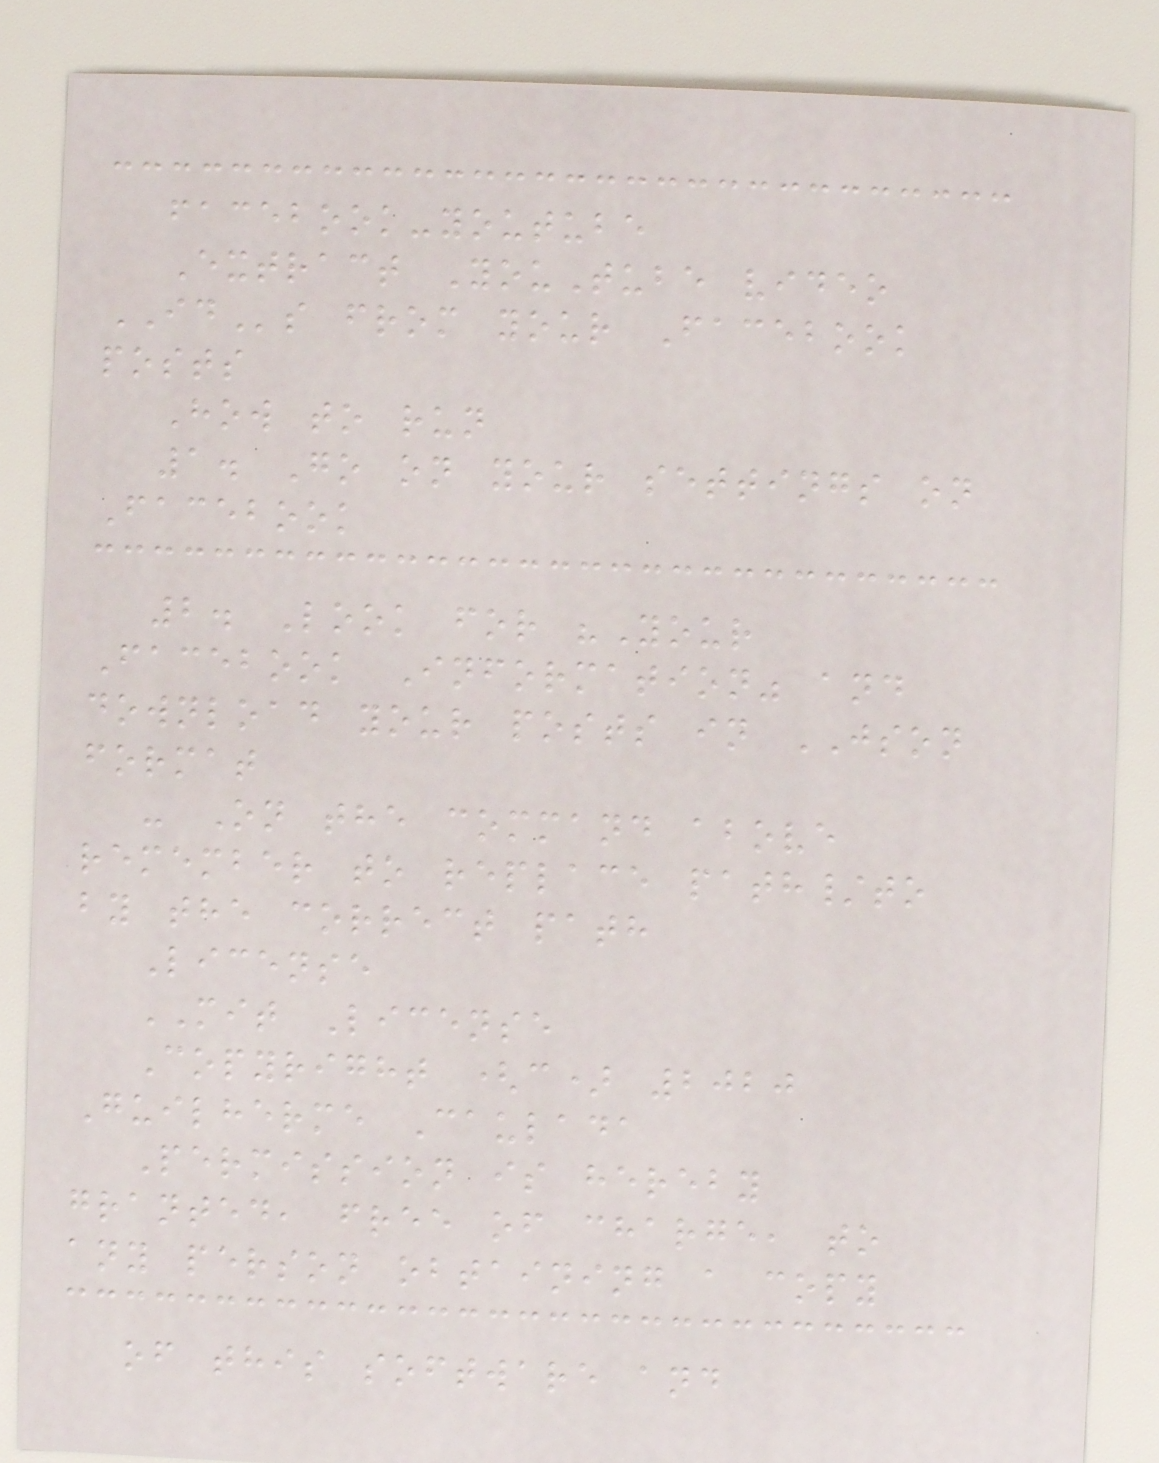facebook-youtube
Extract YouTube video
IDs from your Facebook
posts
How to run
1. Go on your settings on
Facebook
2. Look for "Your
Facebook Information" and
download your posts in JSON
format
- On the command above
remember to replace path/to
by the correct path
License
MIT License
Copyright (c) 2020
Guilherme Caulada
Permission is hereby
granted, free of charge, to
any person obtaining a copy
of this software and
